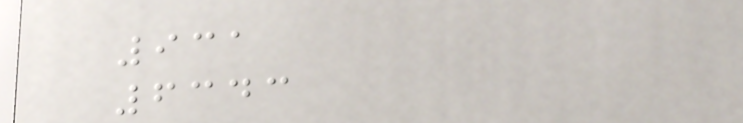931
6343
